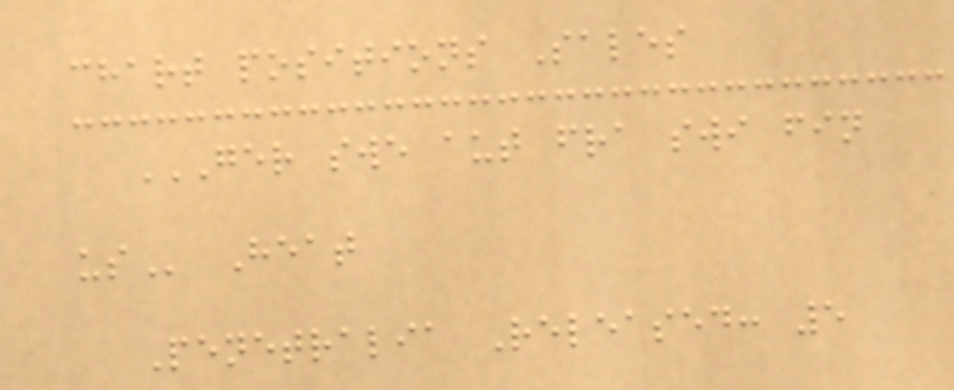chart positions Sales
GER SWE AUT FRA SWI FIN
US Heat
Penetralia Released: 5
